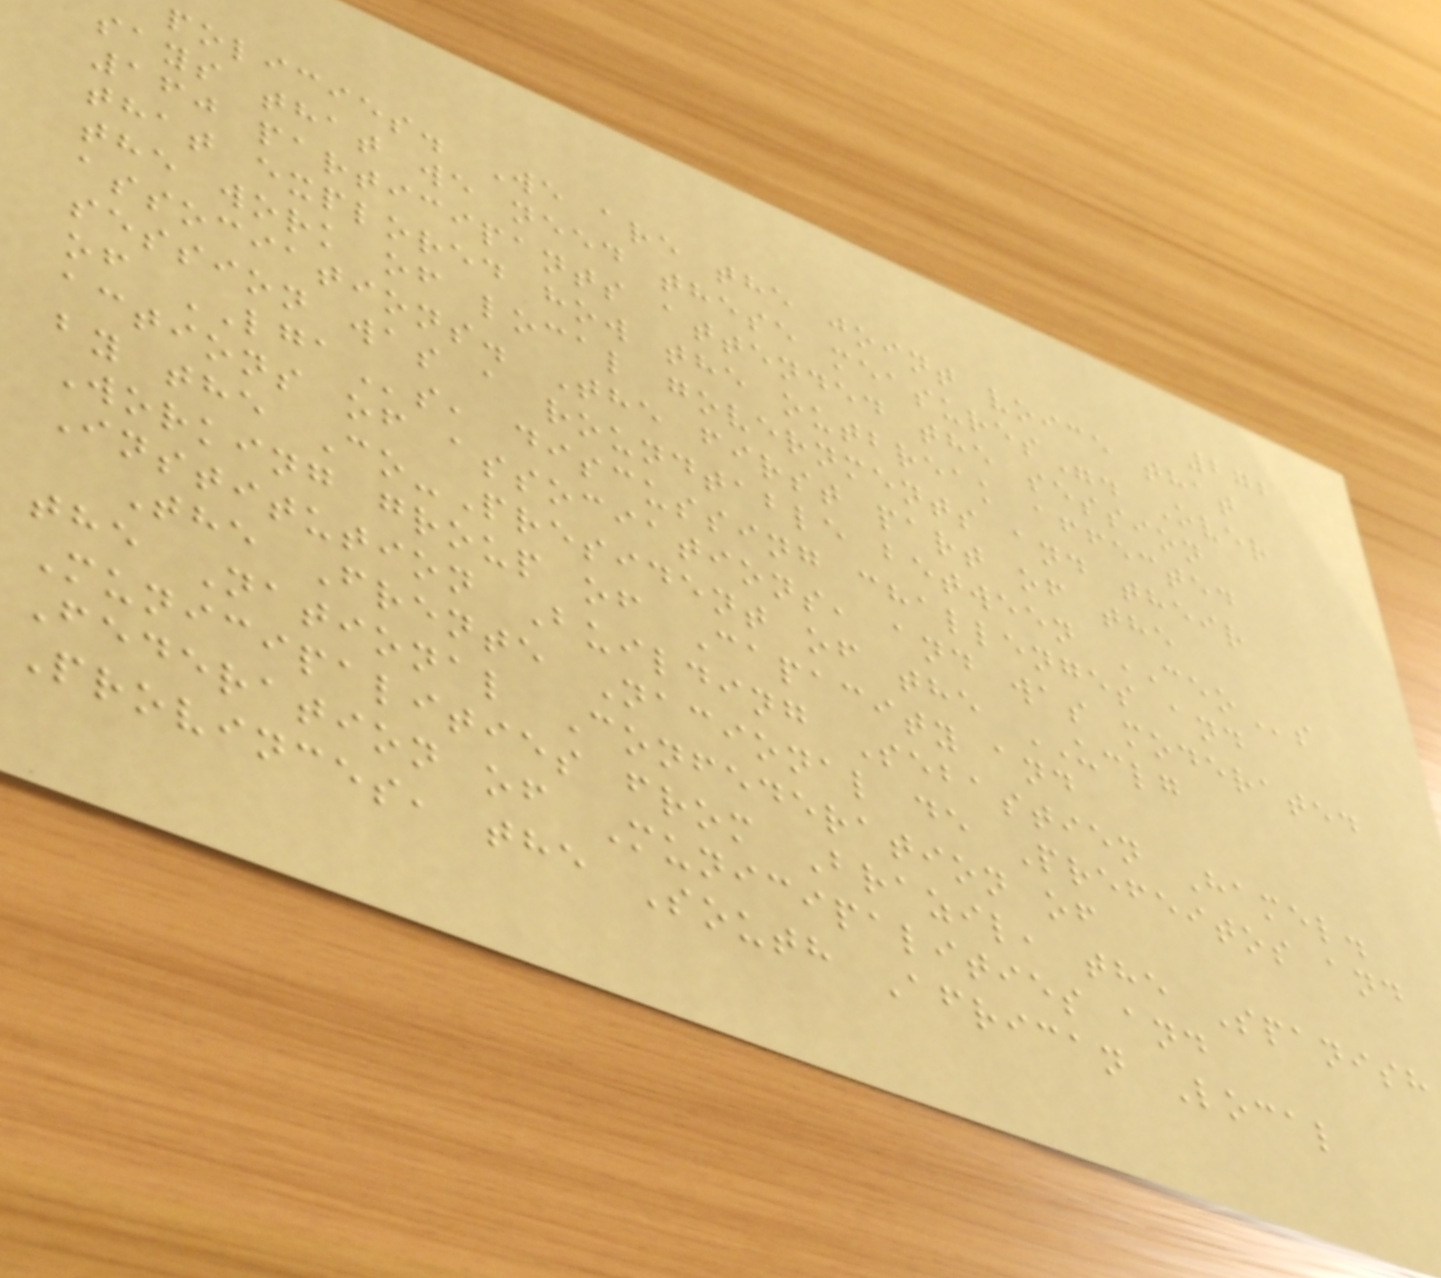272
policies. We are the joint voice that
says that we need these measures". Over
160 participants attended the session
that explored how the outbreak affected
the work of local governments and their
associations. The first part of the
session was a roundtable between CEOs
of LGAs, discussing challenges and
actions of associations, and was moderated
by the Co-President of the UCLG
Working group of Capacity and
Institution Building Sebastien Hamel.
The Frente Nacional de Prefeitos and
the National Confederation of
Municipalities from Brazil, the Spanish
Federation of Municipalities and
Provinces, the South African Local
